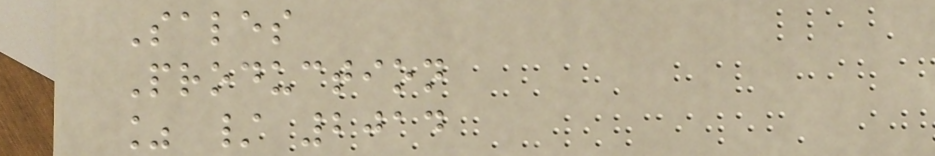Sales
Production
% / 2014
